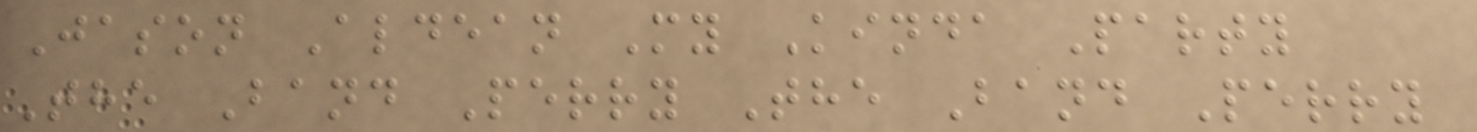Jason Aldean My Kinda Party
The Band Perry The Band Perry
